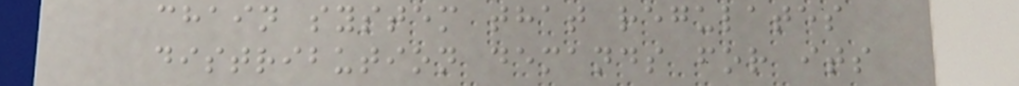chain system that regulates
distribution demands for its
